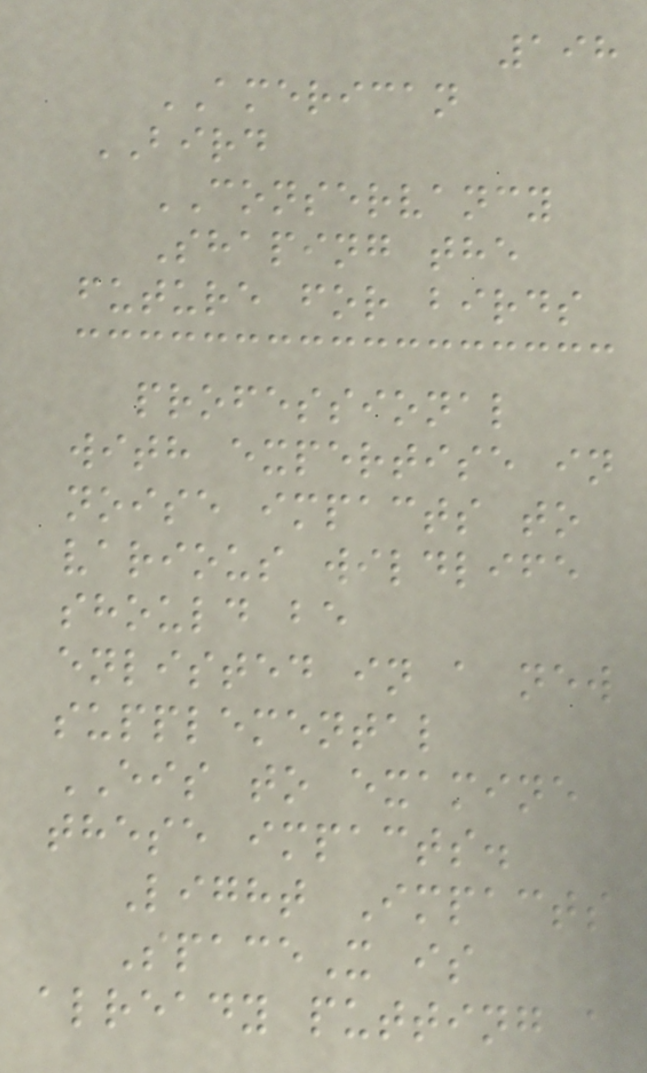198
AMERICAN
BIRD
CONSERVANCY
Shaping the
future for birds
professional
with expertise in
noise impacts to
various wildlife
should be
enlisted in a new
supplemental
EIS to examine
these impacts.
Light Impacts
SpaceX is
already putting a
